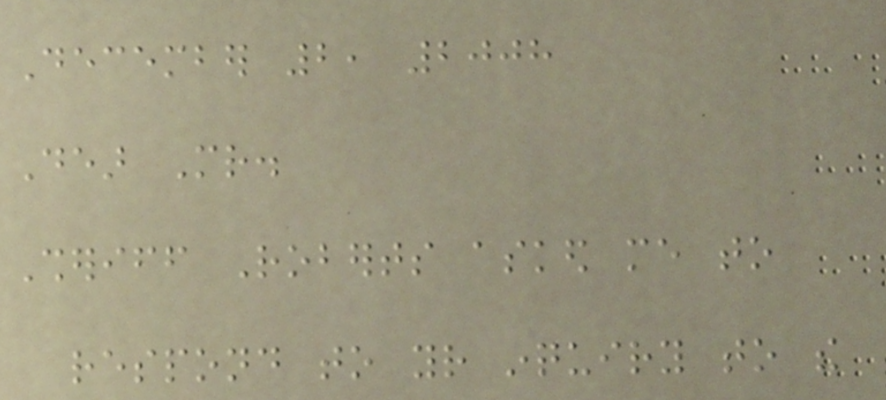December 2, 2008
Dear Mr.
Sheriff Roberts asked me to
respond to your inquiry to the
